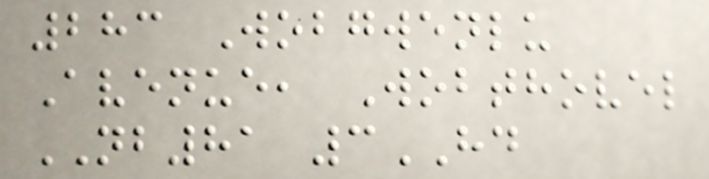283 Wobgwenlu
Avenue, Wobthovel
NB81 3HD
